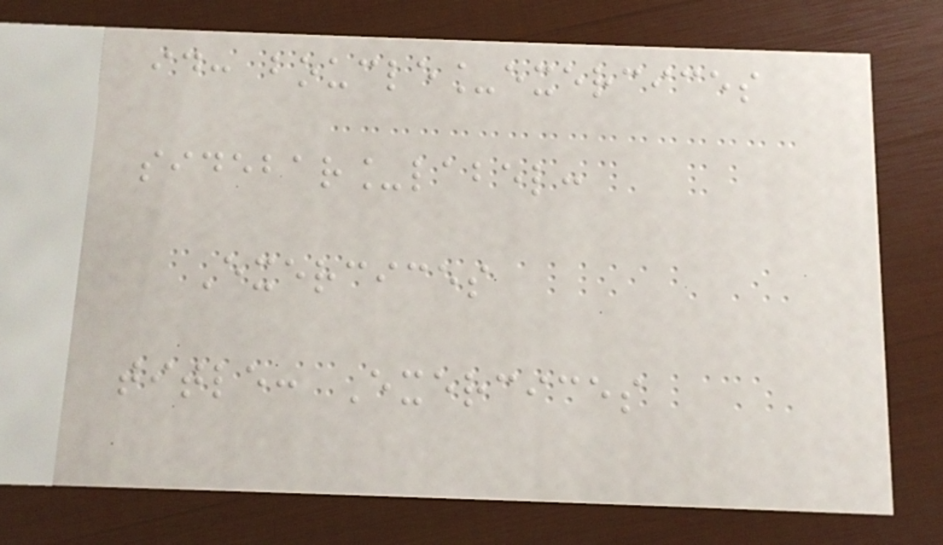id: boucle_exercices
sidebar_label:
Exercices
title: Exercices
